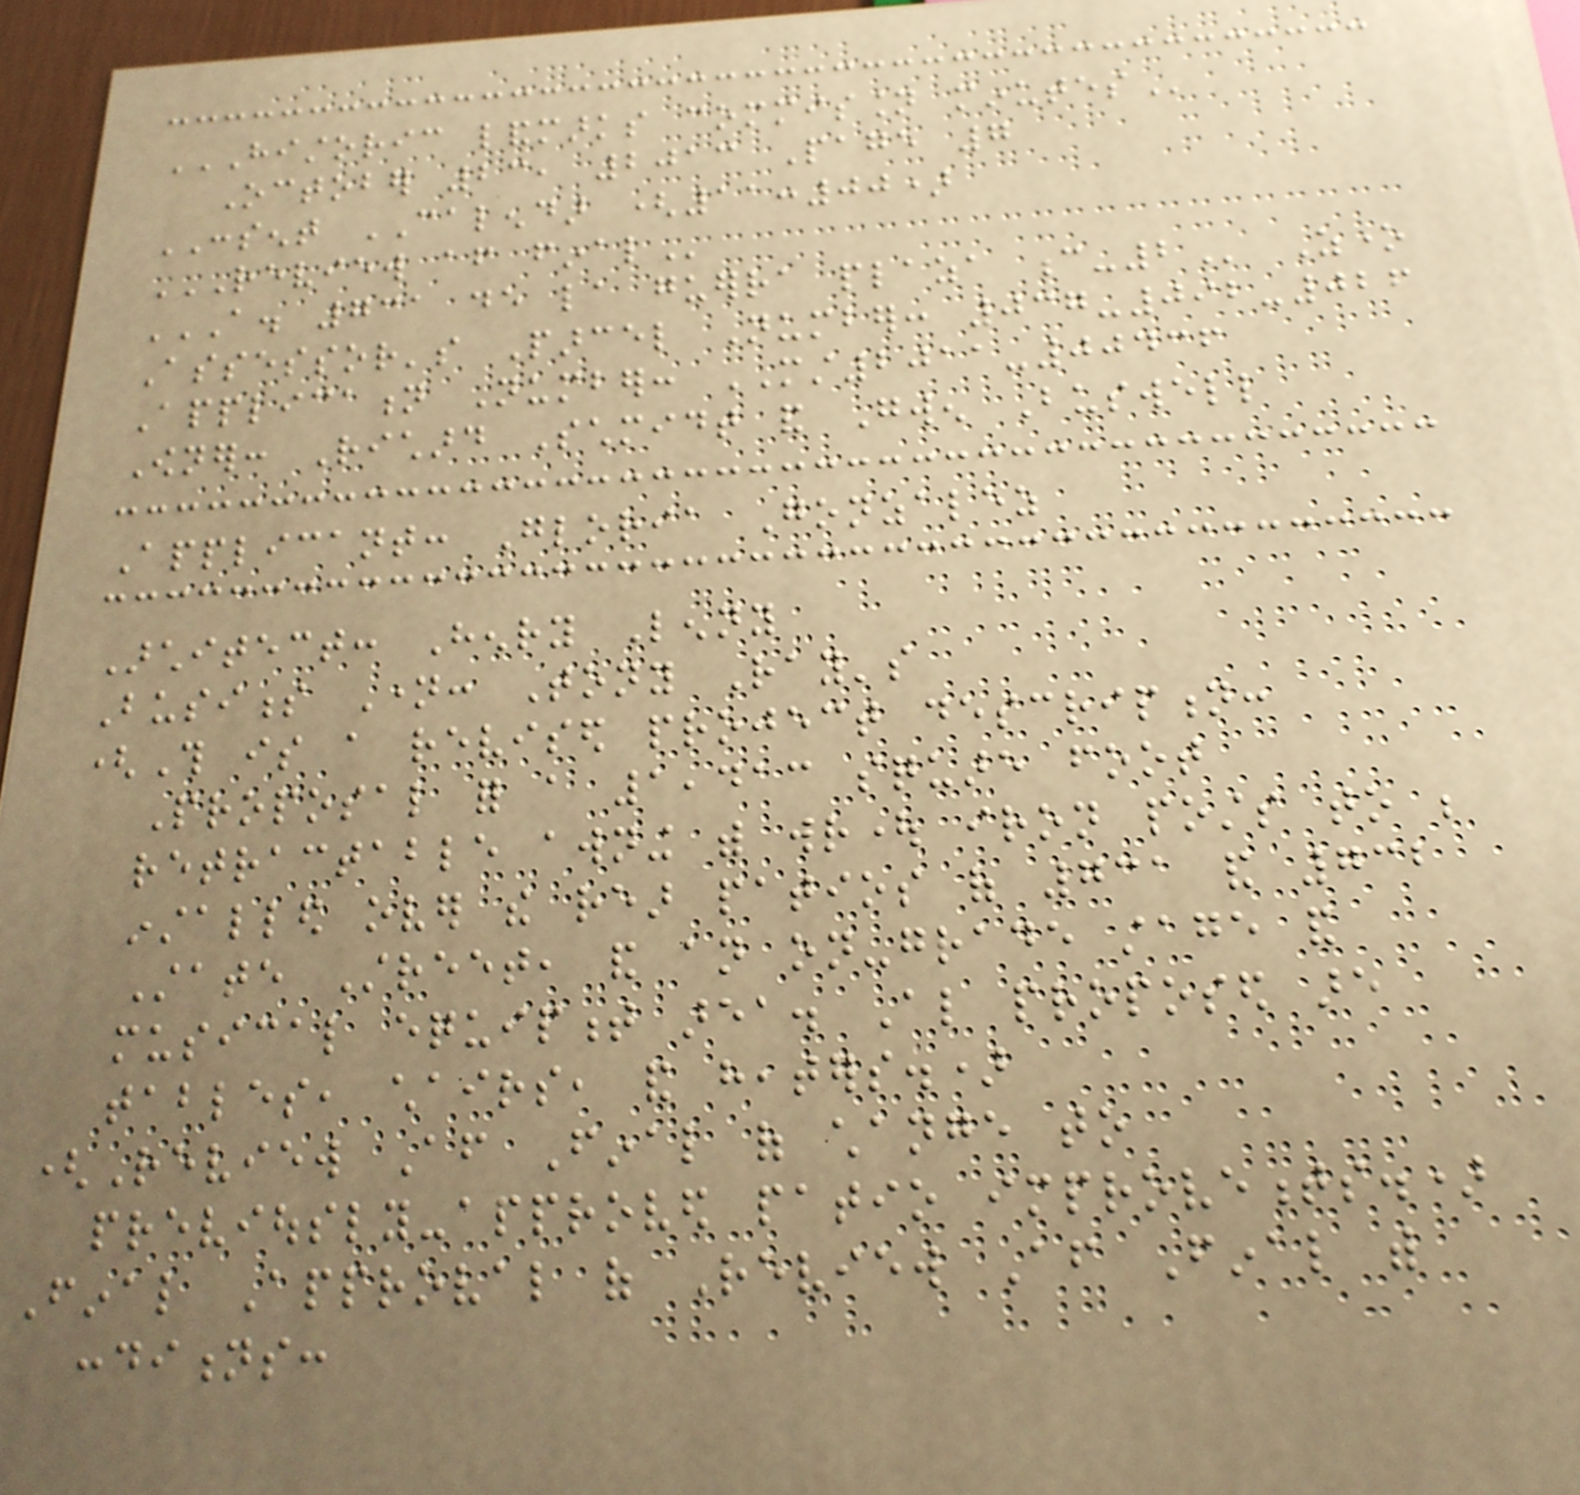HISTORIC LANDMARKS COMMISSION MINUTES
October 23, 2013 Page 7
CONSENT CALENDAR (11:00)
REVIEW AFTER FINAL
A. 731 DE LA GUERRA PLAZA C-2 Zone
Assessor's Parcel Number: 037-092-026
Application Number: MST2011-00436
Owner: Richard Schmidt and Gwen Buswell
Applicant: Gloria Gonzalez
Architect: Henry Lenny
Business Name: Tony Ray's
(This is a revised project description:
Proposal for a 1,413 square foot
retractable awning with wrought iron posts to be
installed over the rear patios of 731 and 732
State Street, and an on-grade stage and
musical equipment area. Also proposed are
tables, chairs, and heaters.)
(Review After Final of change to
previously-approved patio improvements.)
Final Approval of Review After Final with
conditions:
